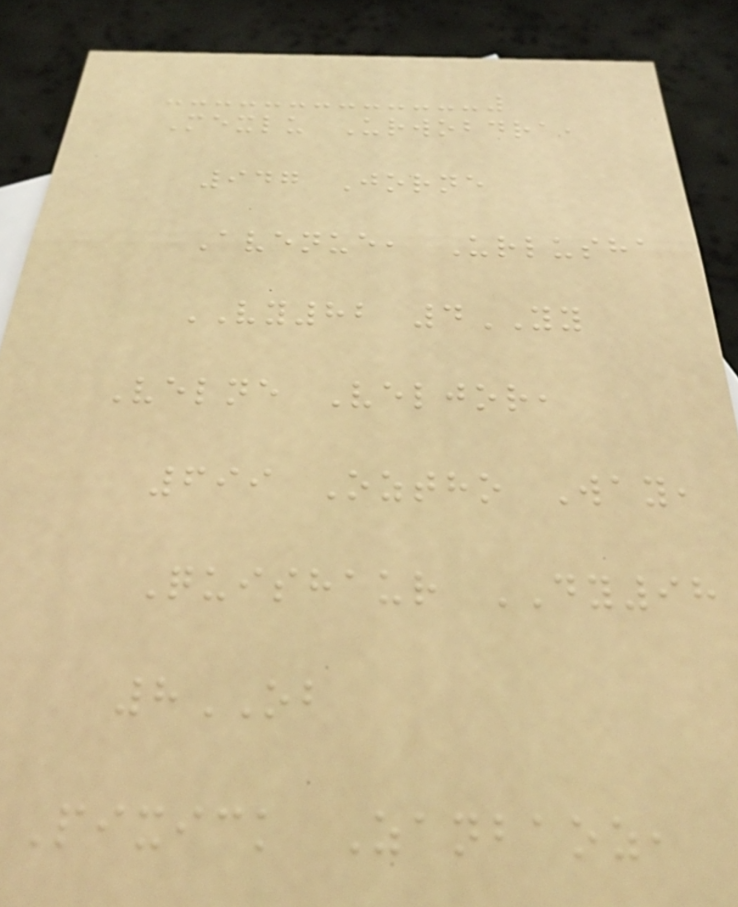Mexlu Urwobdra,
947 Jorne
Avenue, Urlusha
VY82 4YY
Velne Veljor,
699 Oztho Way,
Quishaur DY98
8OB
Pixick Zanbaoz,
